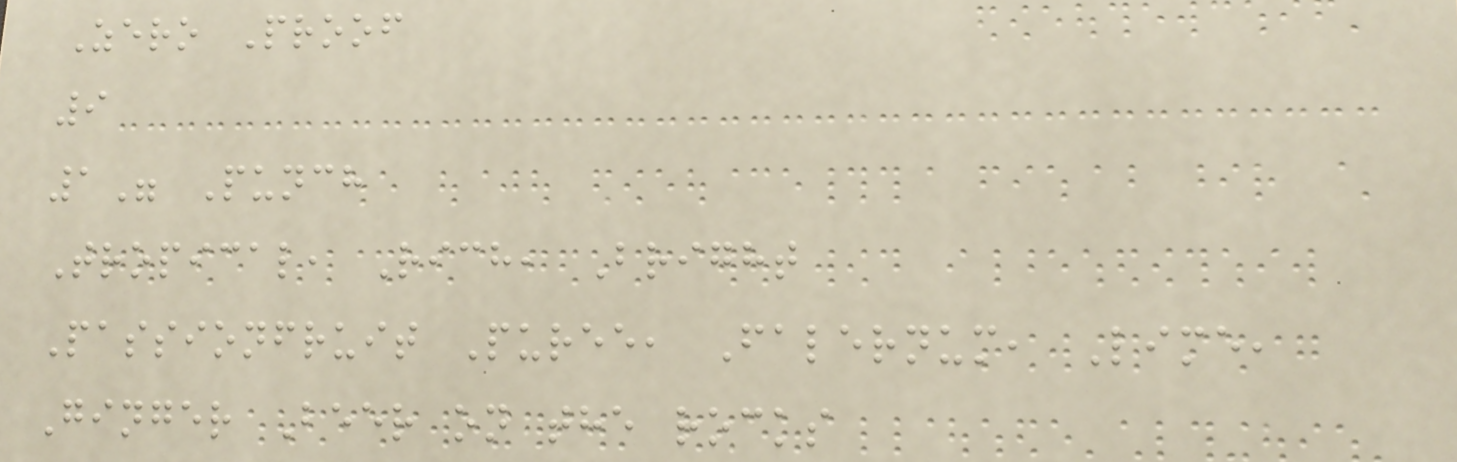Zero Proof
9
1" Punch
Tropical, Rich, Bright
Passionfruit Puree, Falernum, Lime,
Ginger Beer on the rocks
